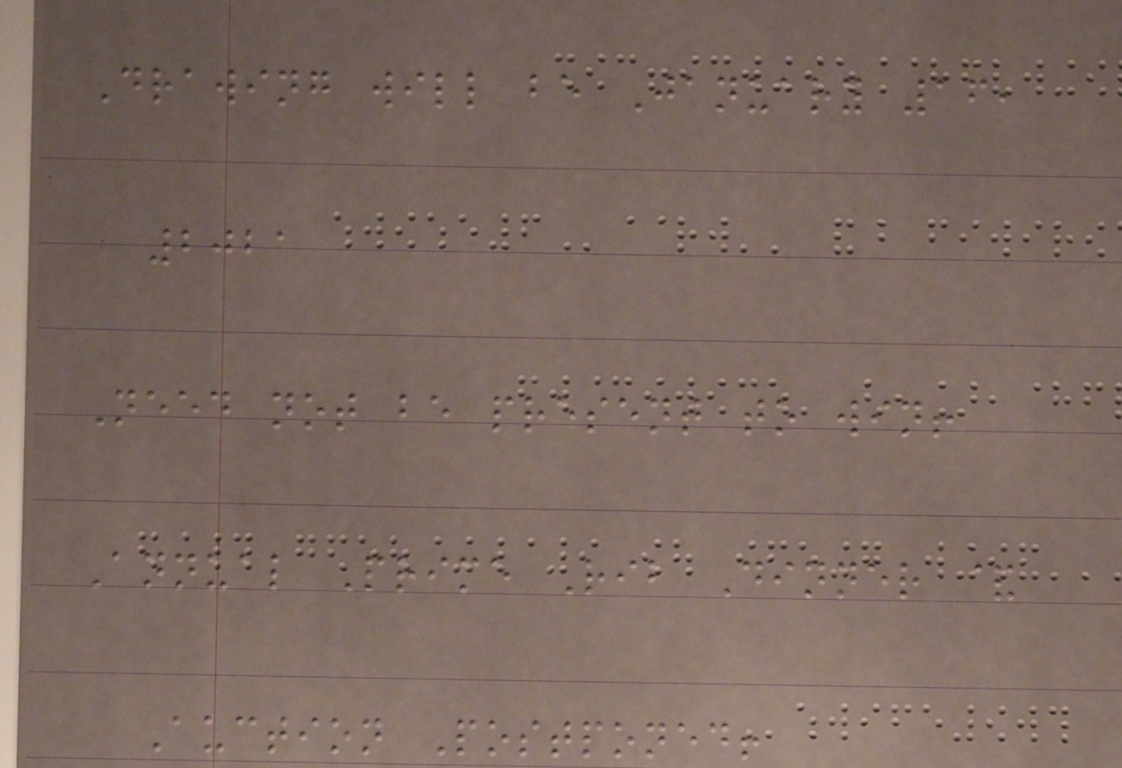Drawing will be January 16,
2021
Need not be present to win!
Annual Prime Rib Dinner &
Auction Postponed!
